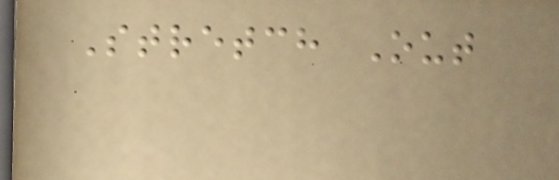Stretch Out
